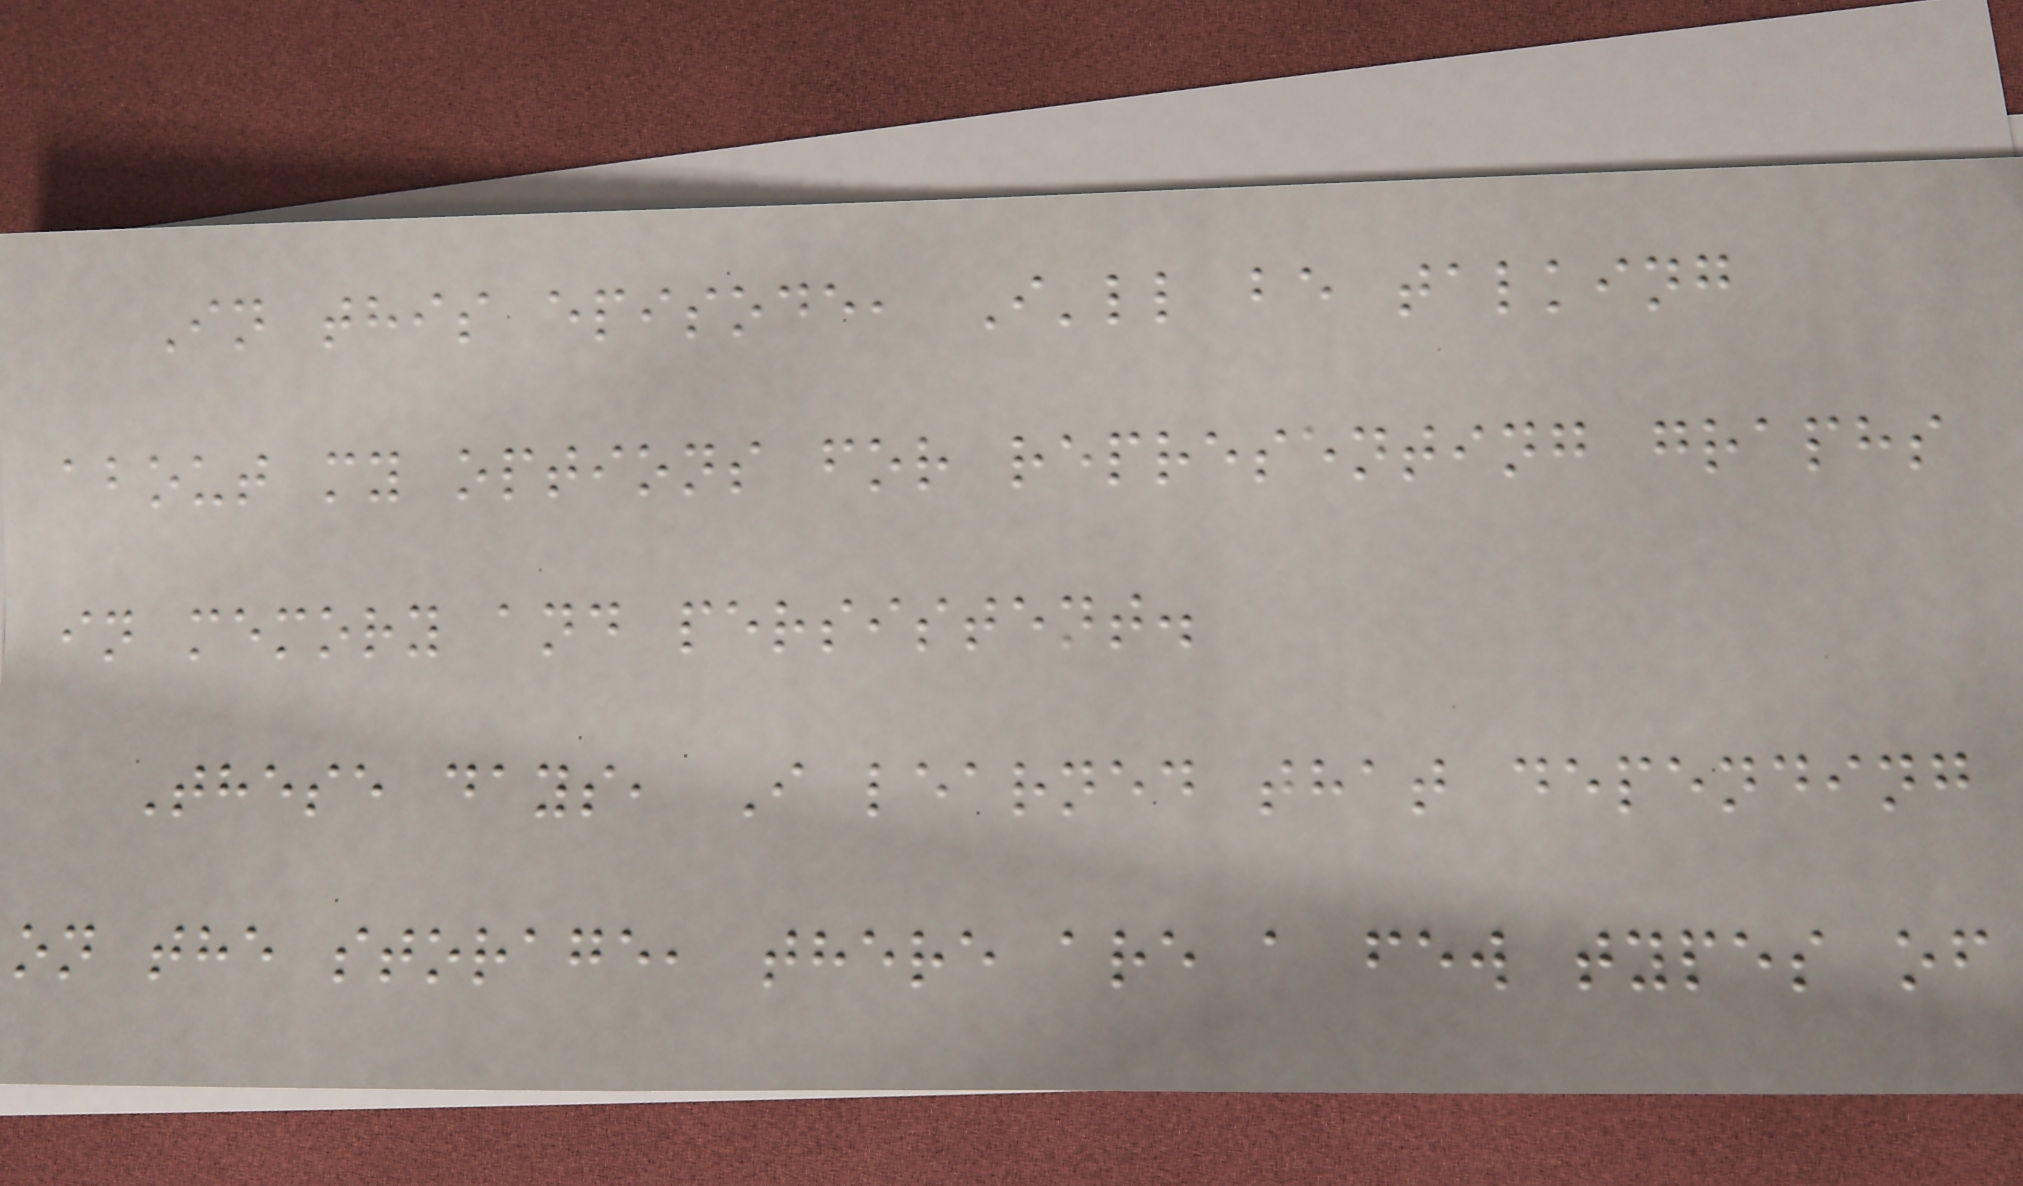In this episode, I'll be talking
about my options for representing graphs
in memory and persistent.
These days, I learned that depending
on the storage, there are a few types of
